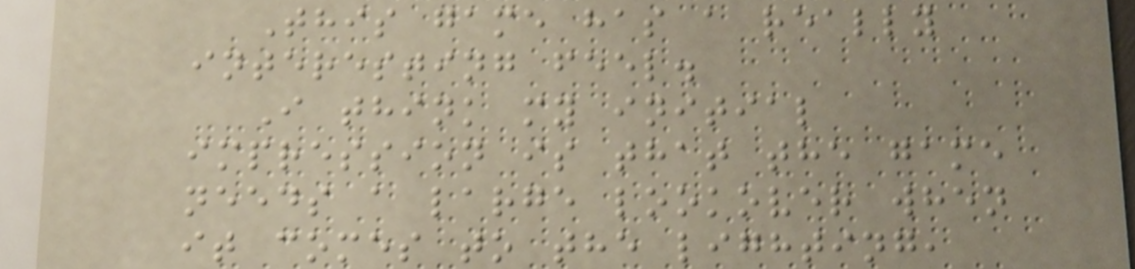This game has a really
interesting feel.
I think my initial
impression is that the game
needs a large lookover when
it comes to the lighting,
